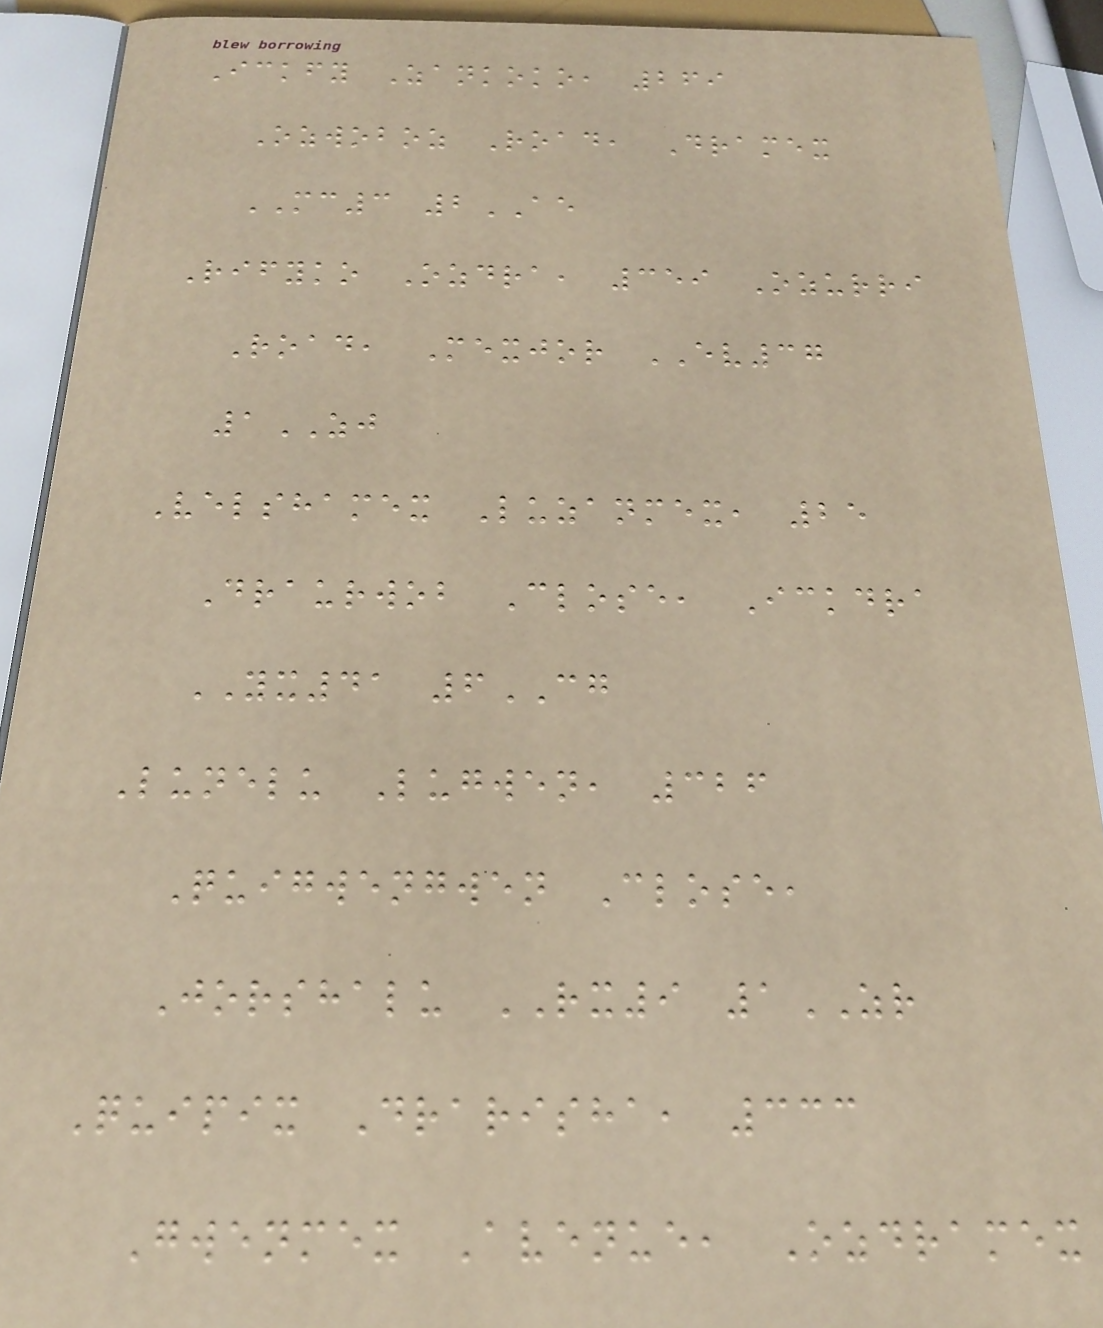Ickfy Zankoko, 269
Ozwoboz Road, Dramex
MC3 2AE
Rifyko Ozdra, 359 Ozurri
Road, Mexjor EV37
1ZJ
Velshamex Luzanmex, 25
Draurwob Close, Ickdra
YX41 6CG
Lunelu Lugwen, 326
Quigwengwen Close,
Jorshalu RX9 1ZR
Quipix Drarisha, 333
Gwenmex Avenue, Ozdramex
